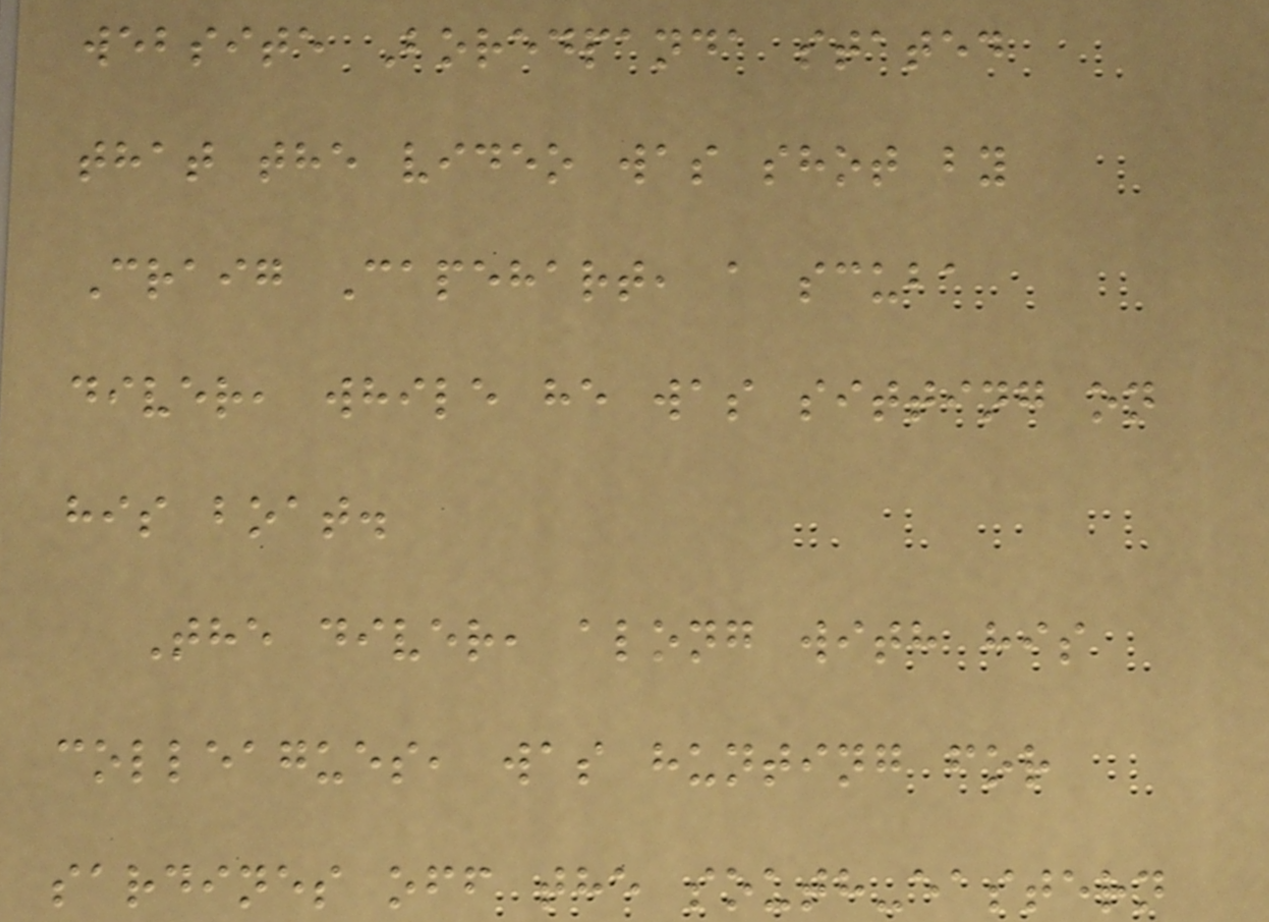website Boredpanda stated
that the video was shot by
Craig Capehart, a scuba
diver, while he was sitting on
his boat.
The diver, along with his
colleagues, was hunting for
sardines off the south-eastern
